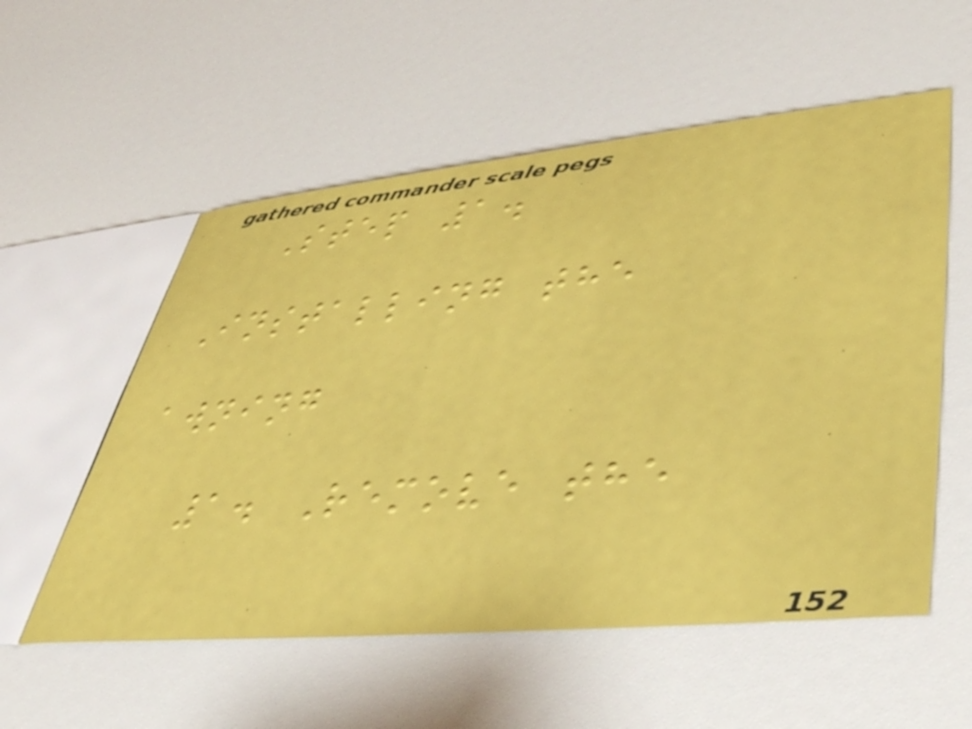Step 1.
Installing the
awning
1. Remove the
